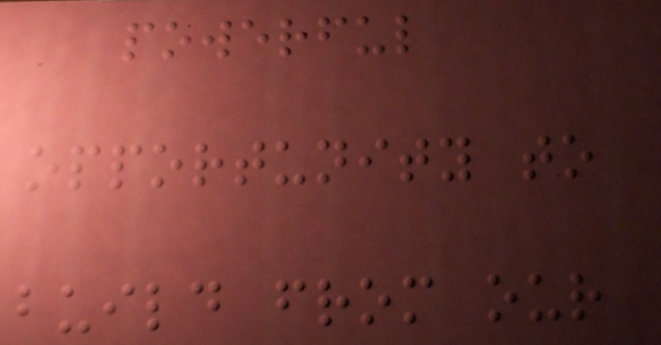powerful
opportunity to
build from our
